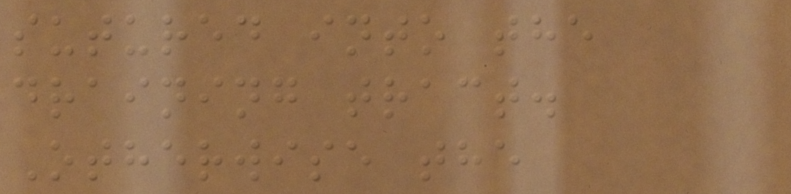sutured into the
draining tract.
Otherwise the
